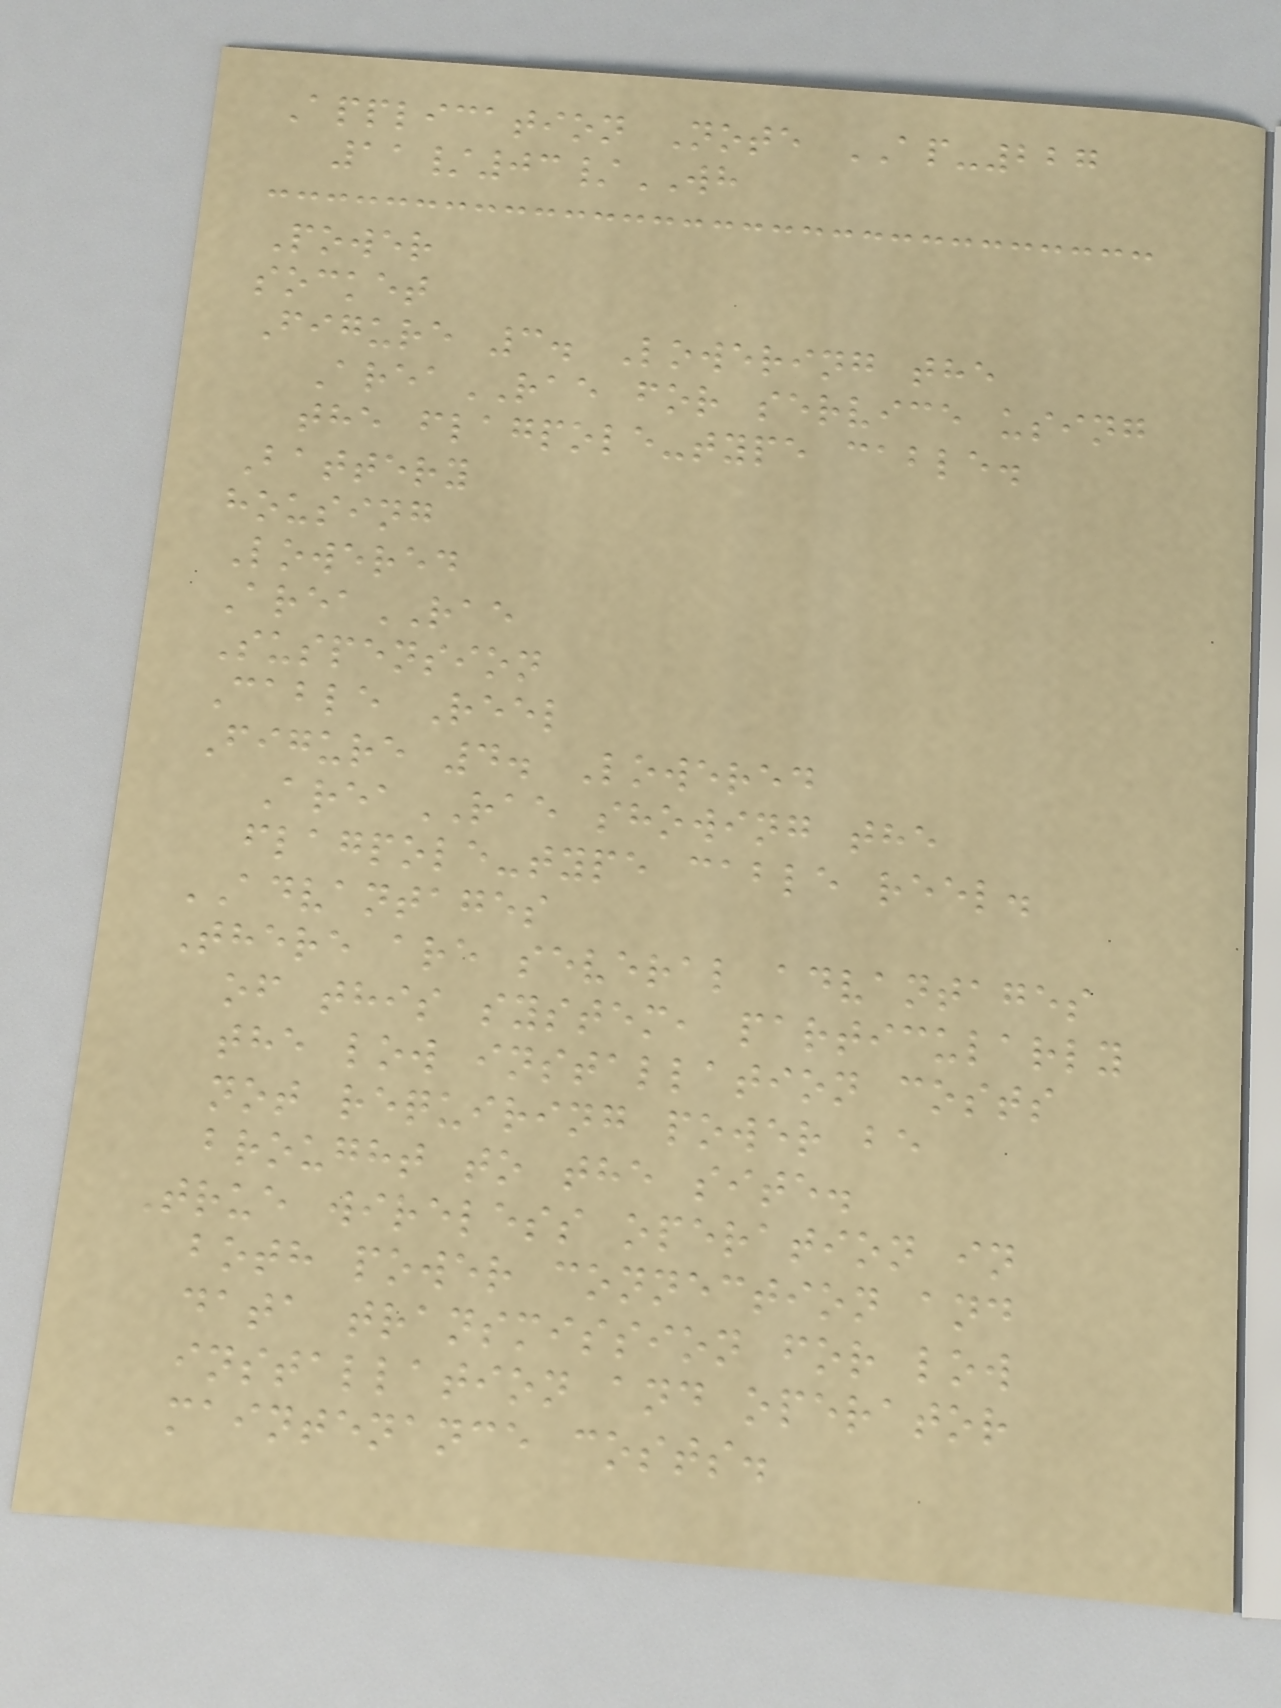Application Note AP-227
11/03/WH
Power
socket
Figure 3. Lowering the
AreaRAE for service using
the flagpole-type cable.
Battery
housing
Lowered
AreaRAE
Suspension
Cable Reel
Figure 4. Lowered
AreaRAE showing the
flagpole-type cable reel.
ADVANTAGES
There are several advantages
of this system, particularly
the low installation costs
not requiring power be
brought to the site.
True wireless operation in
both power connection and
data transmission for low
installation and operator
maintenance costs.
